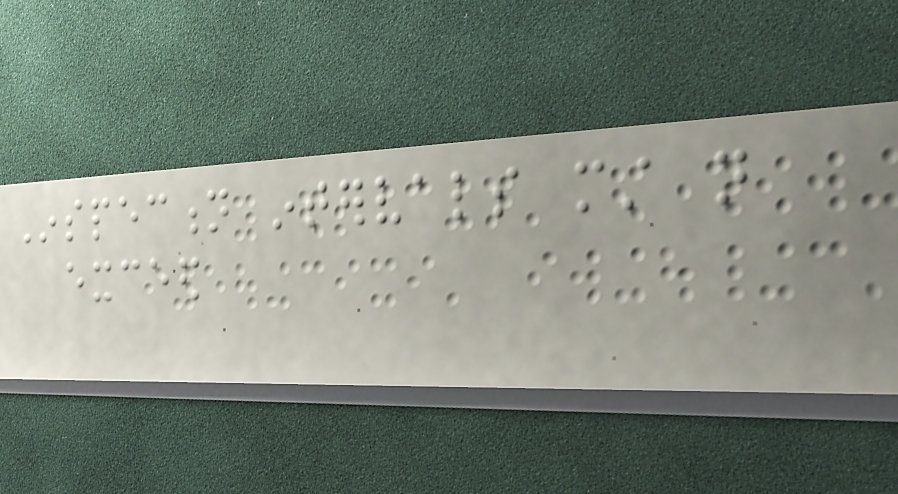Inspection intervals must not
exceed
